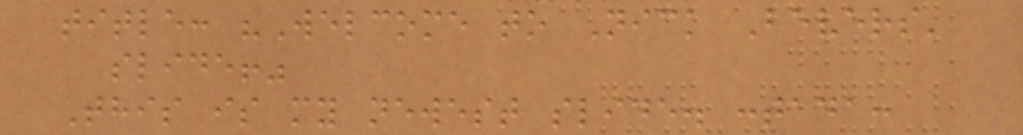title: "Welcome to Nick Bevers'
slide!"
This is my newest slide. :tada:
